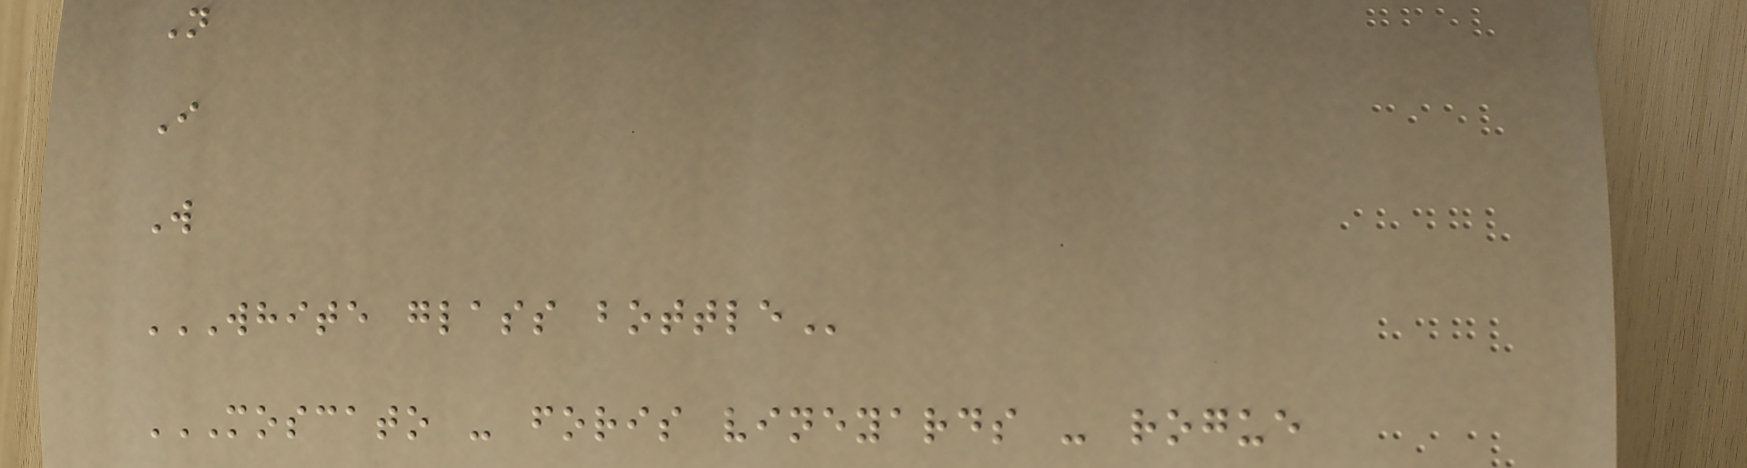N
I
W
WHITE GLASS BOTTLE
MOSCATO - FORIS VINEYARDS - ROGUE
